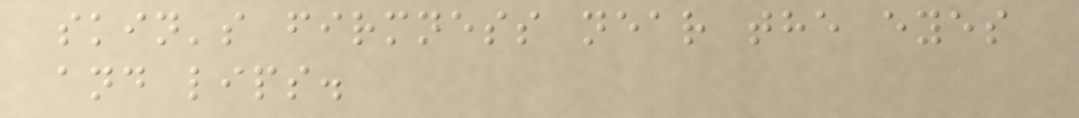skin's firmness near the eyes
and lips.
